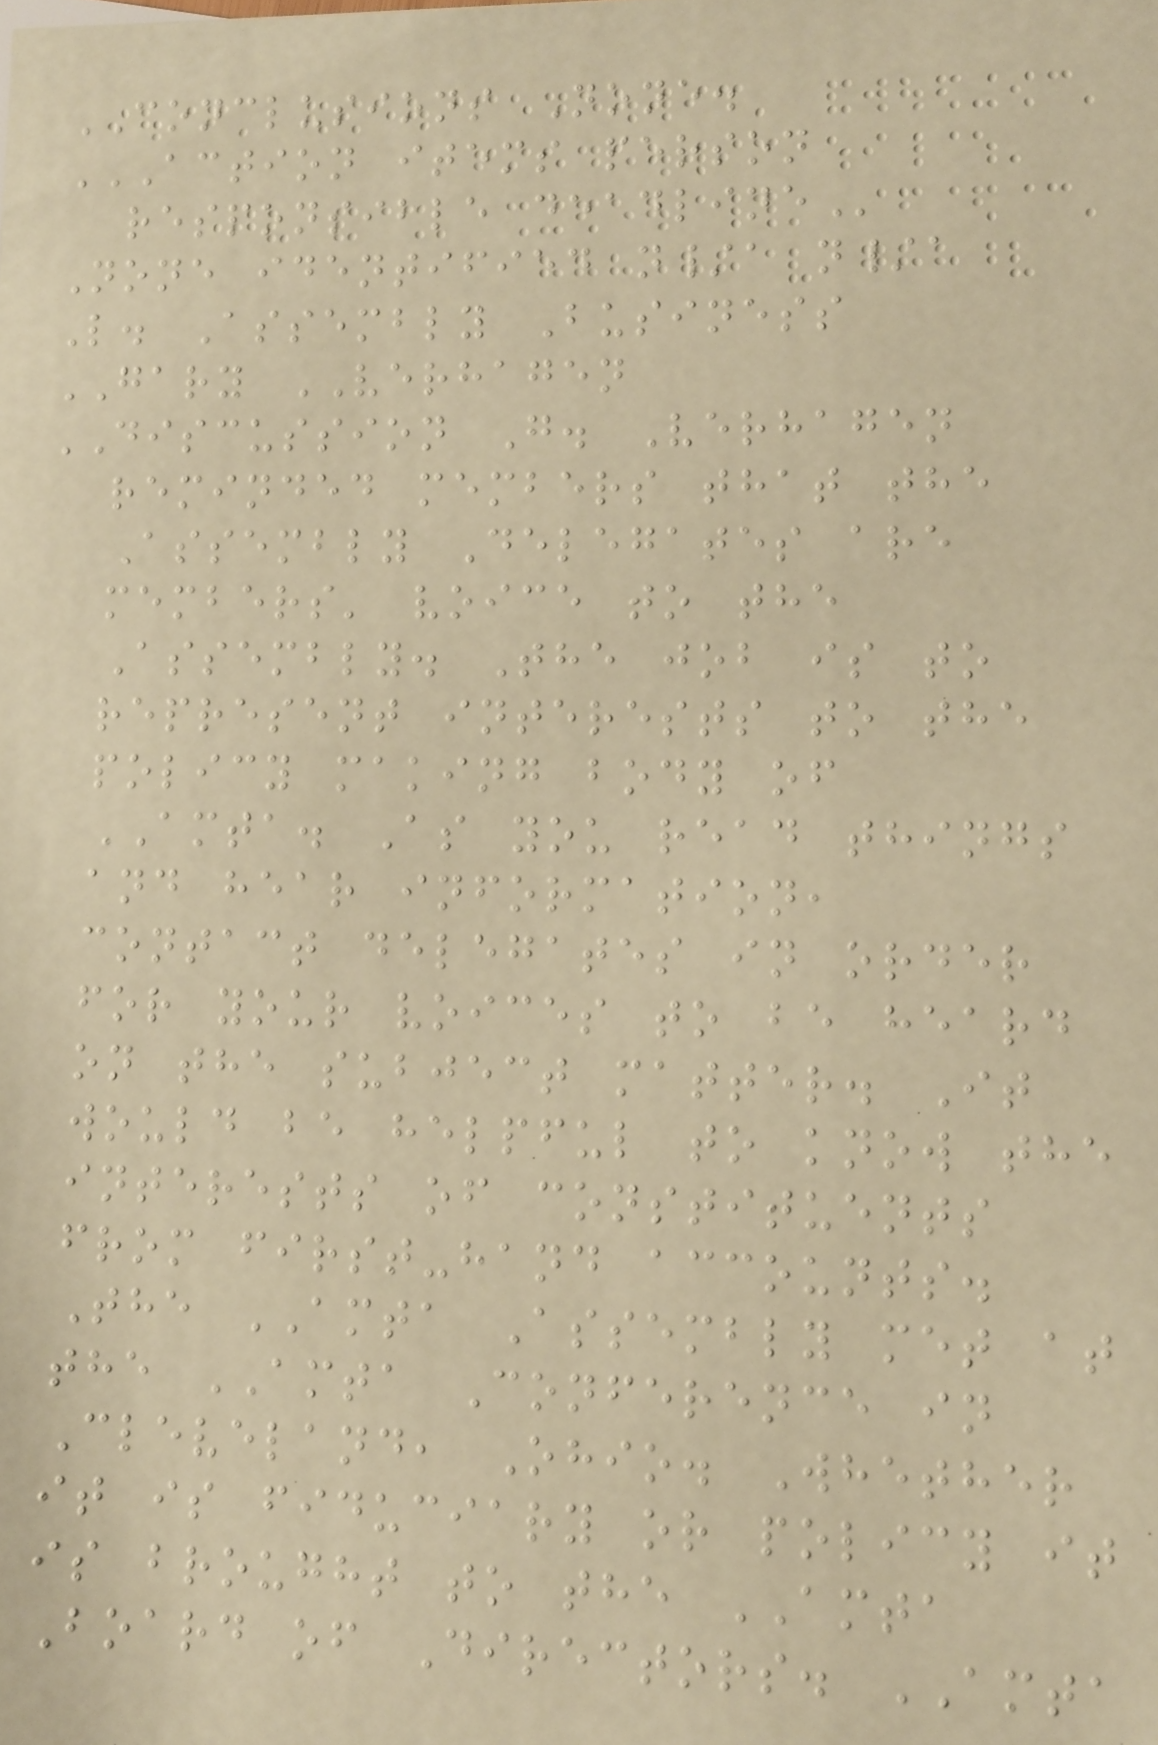CONCLUSIONS None.
ACTION ITEMS PERSON
RESPONSIBLE DEADLINE
None identified n/a n/a
L. Assembly Business
GARY VERHAGEN
DISCUSSION G. Verhagen
reminded members that the
Assembly Delegates are
members' voice to the
Assembly. The job is to
represent interests to the
policy making body of
AMTA. As you read things
and hear information,
contact delegates in order
for your voices to be heard
on the subject matter. It
would be helpful to know the
interests of constituents
from first-hand accounts.
The AMTA Assembly met at
the AMTA Conference in
Cleveland, Ohio. Whether
it is fiduciary or policy it
is brought to the AMTA
Board of Directors. AMTA
